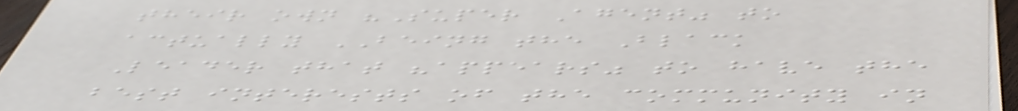their own "Super Agent" to
actually BEING the Black
Leader that "appears" to have the
best interests of the community in
